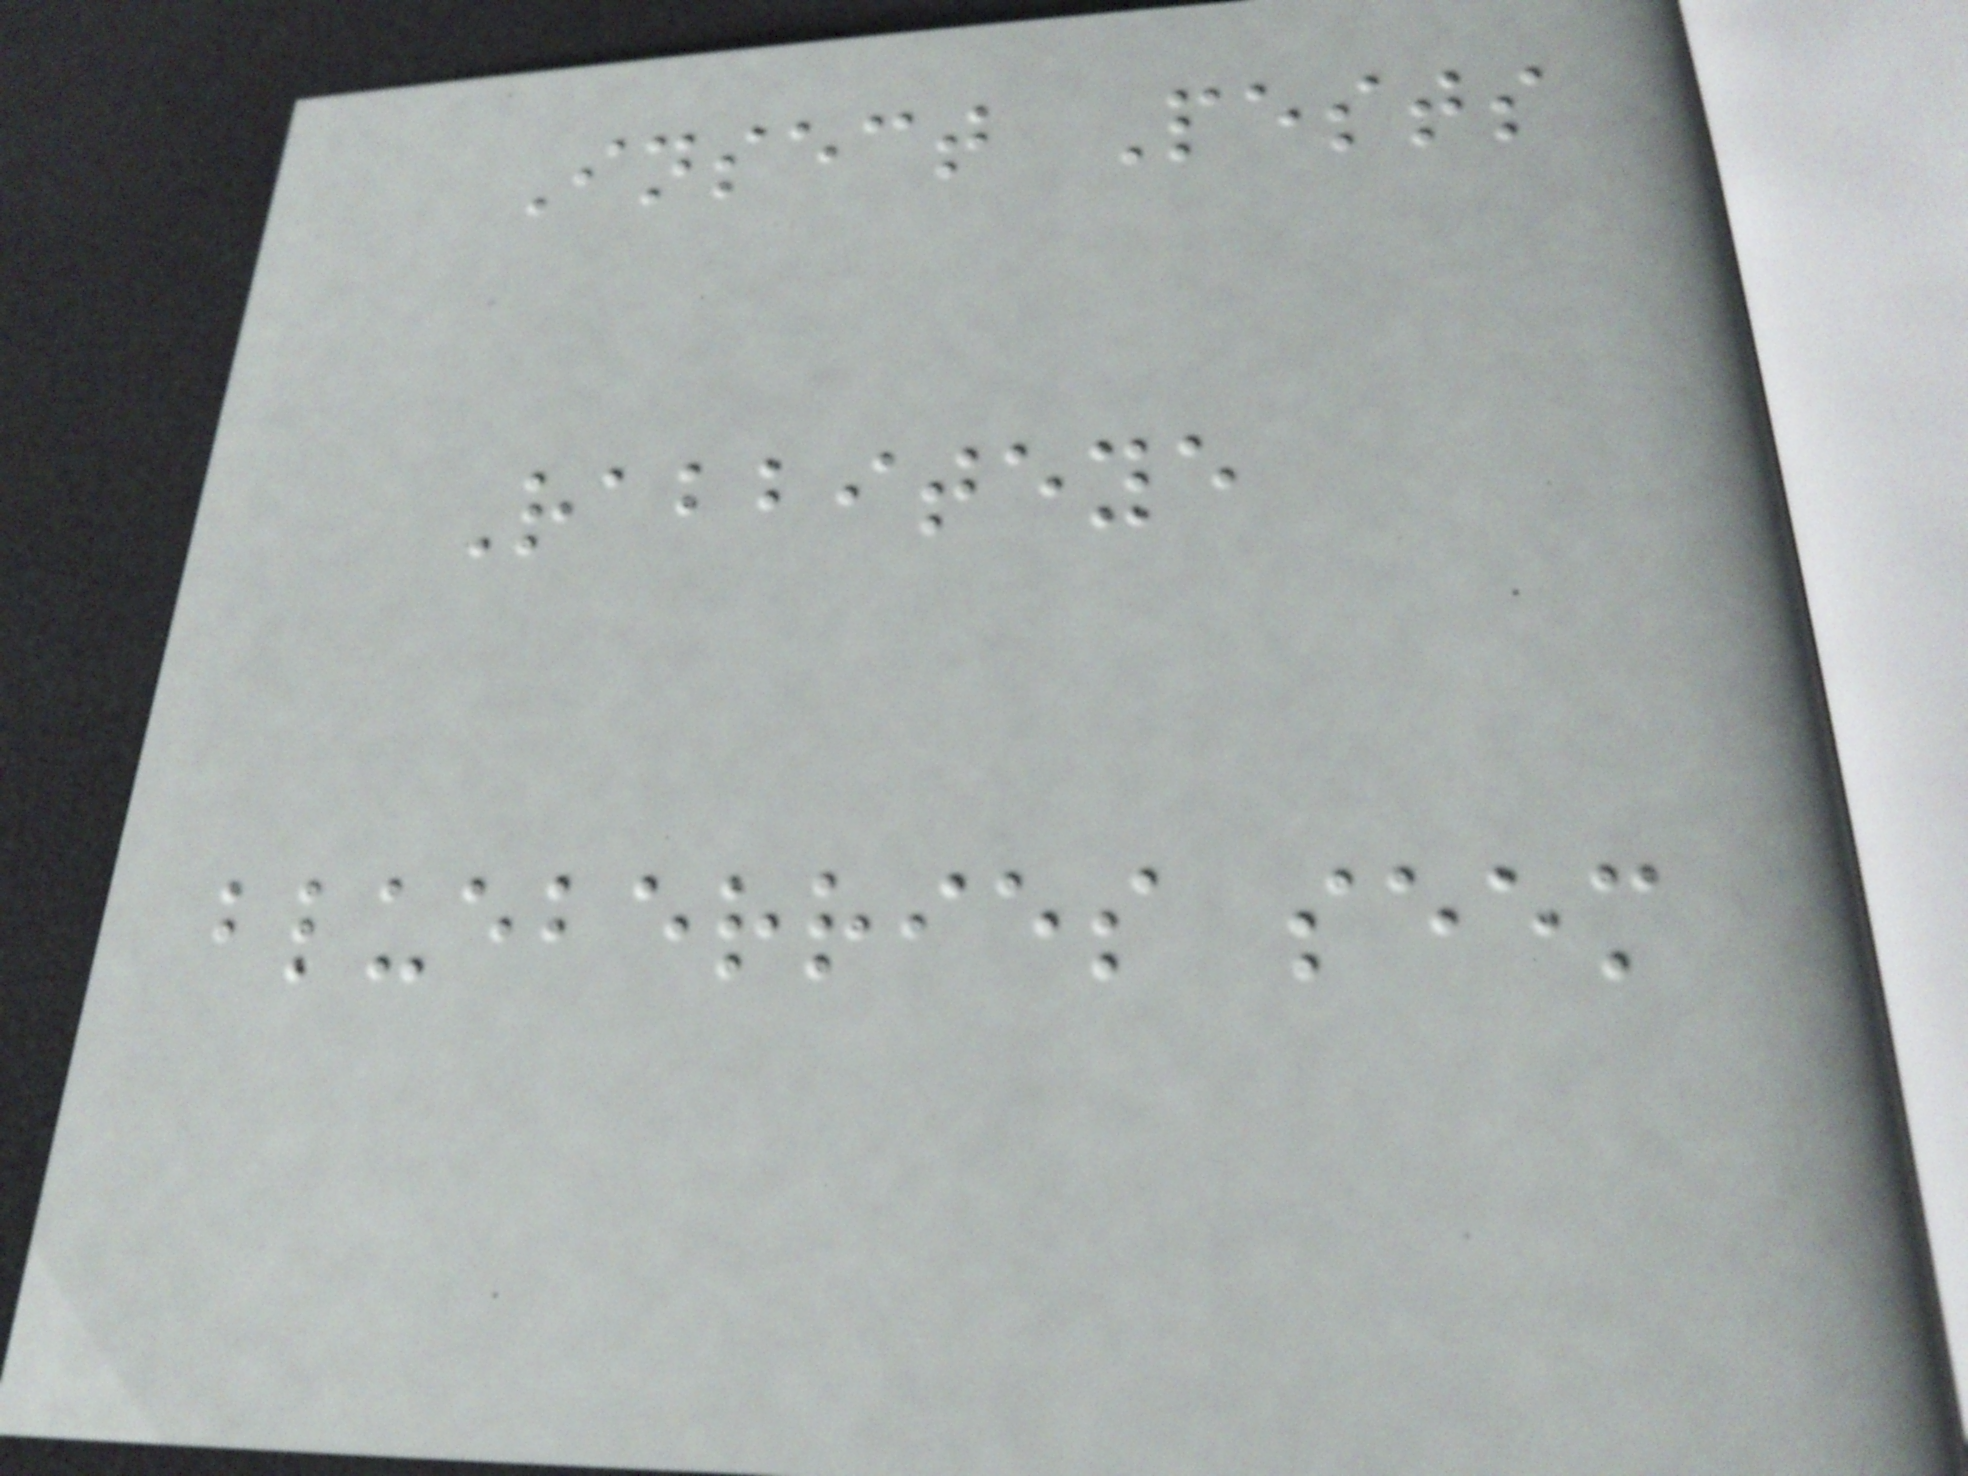Insect Pests
Rabbiteye
blueberries seem
